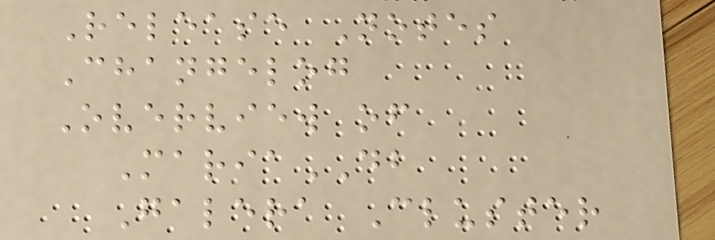Release Notes
Changelog
Overview of
MariaDB
Galera Cluster
